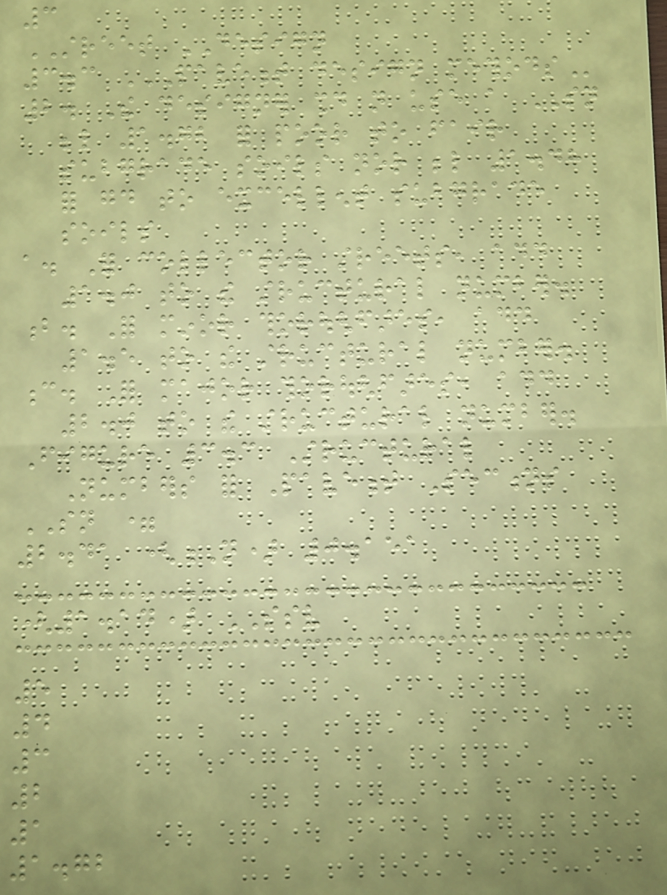3
STREET DESIGN
3.3 PAVEMENT DESIGN METHODS
2. The designer should not use a SN
below 1.72 for poor to fair
subgrade soils nor below 1.48
for good to excellent subgrade
soils
a. For collector streets, add
1.0 to the structural number.
b. For minor thoroughfares, add
1.5 to the structural number.
c. For major thoroughfares, add
2.0 to the structural number.
Figure 3.3 Structural
Numbers for Pavement Sections
SN =
2.41 (N) 0.151
(1.14) SSV
5
4
3
2
1
1.72
